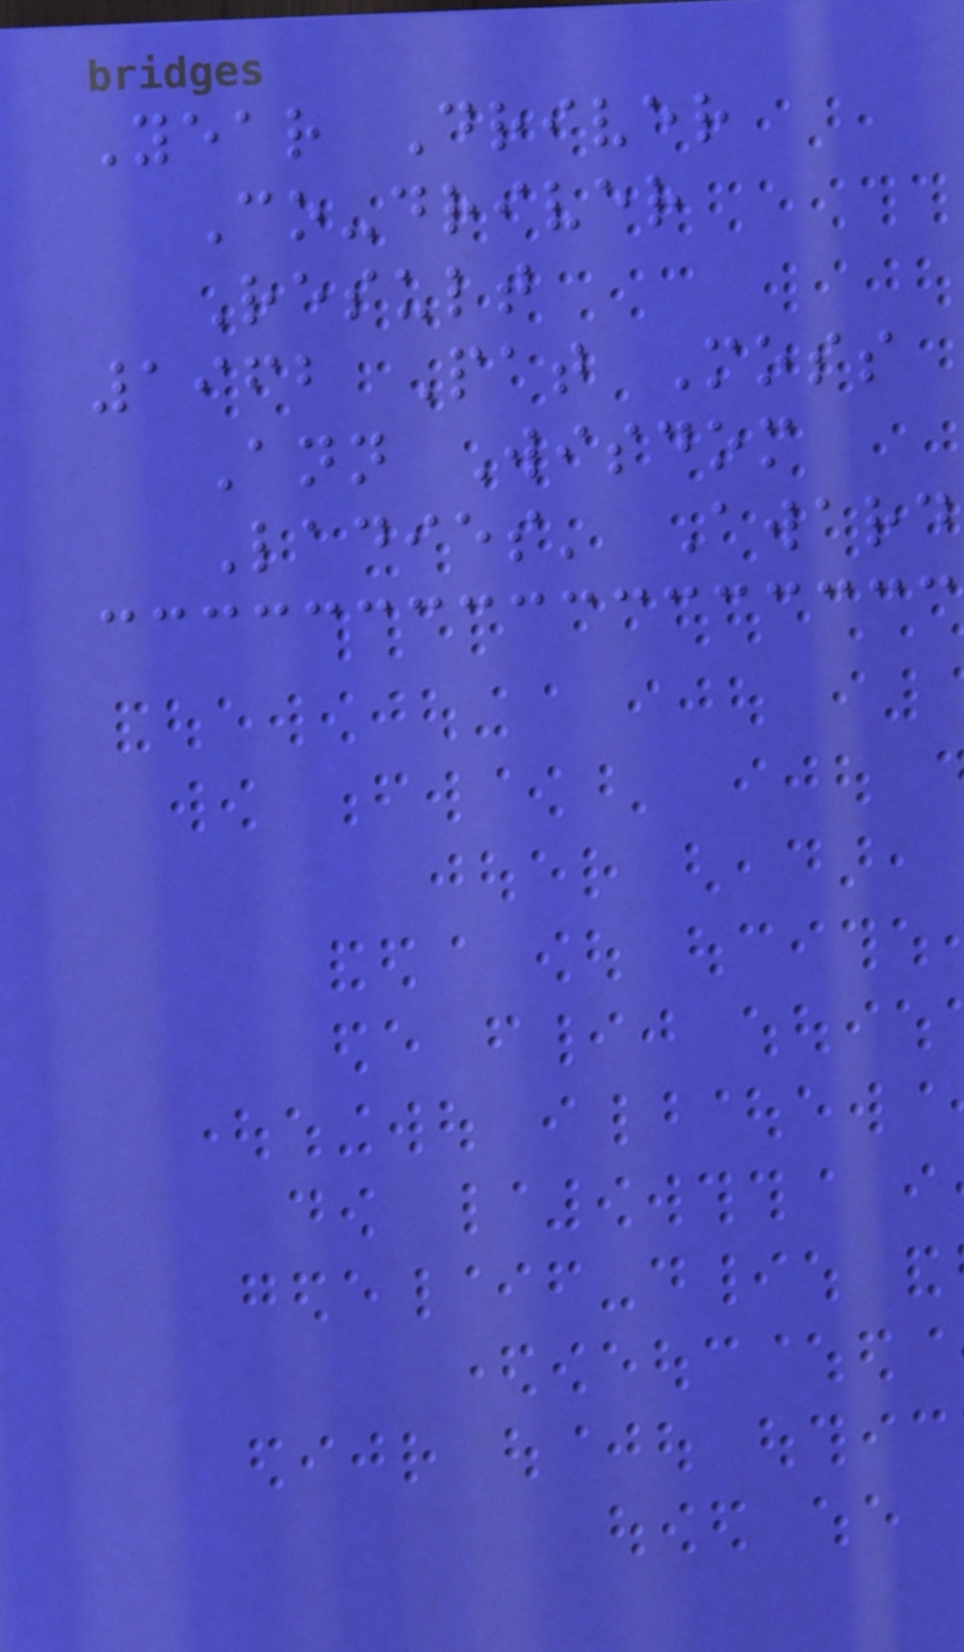Year Driver
Co-driver
Result
1962 Pat Moss
Ann Wisdom
Ladies' Award
